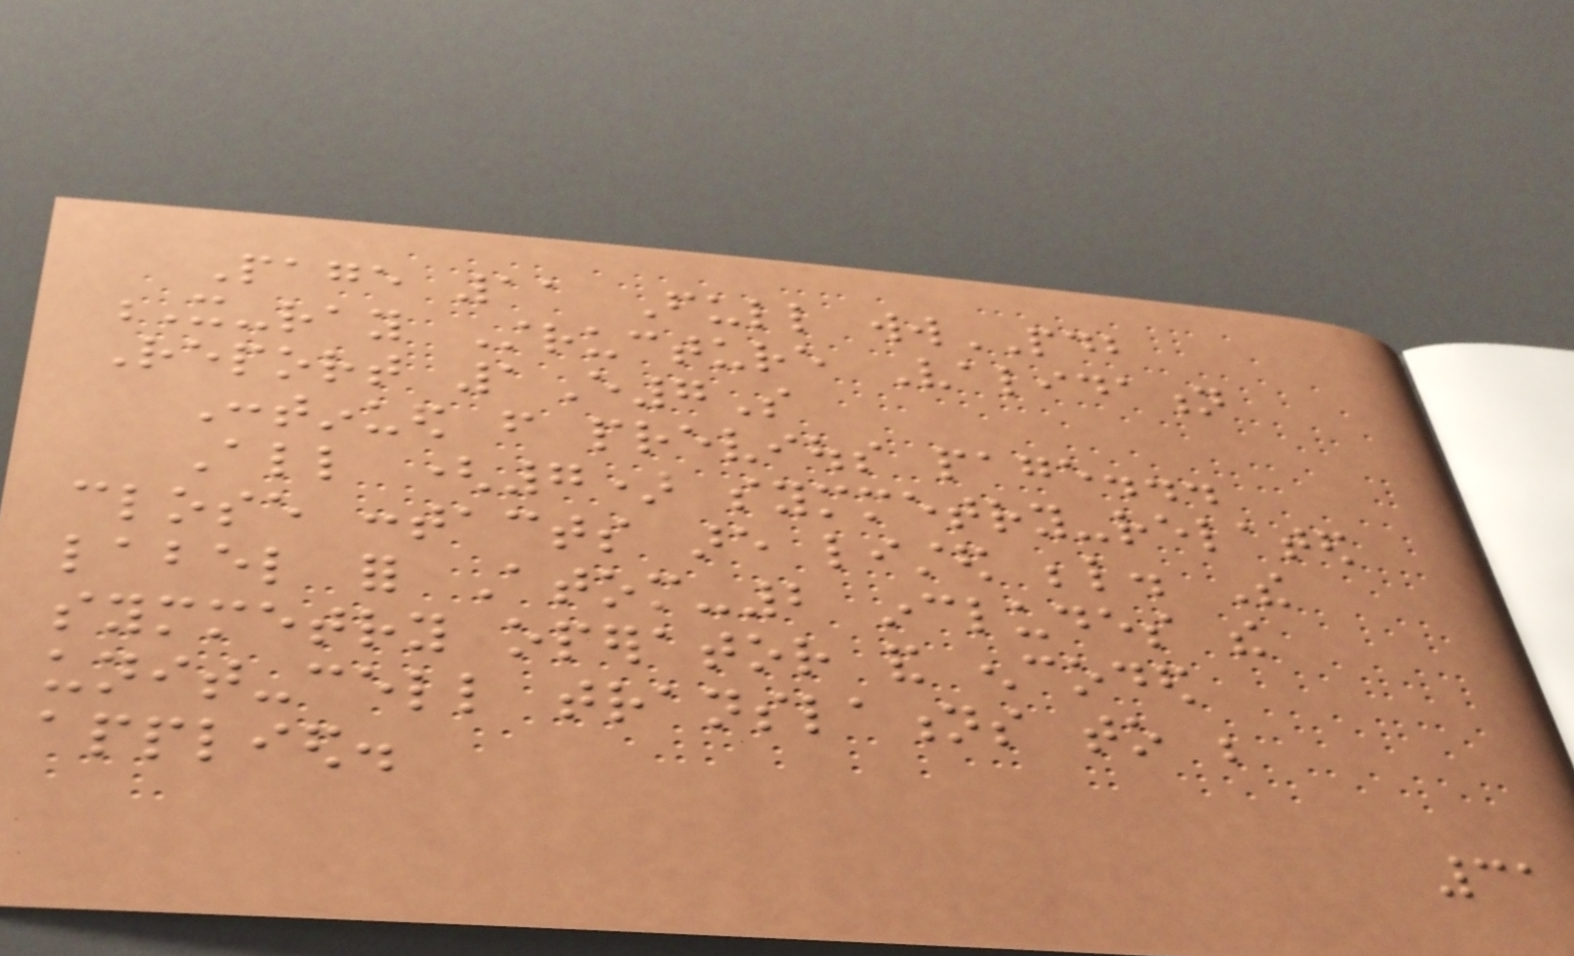Page 11 Full wwPDB
X-ray Structure Validation
Report 1E7S
Continued from previous page...
All (7) symmetry-related
close contacts are listed below. The
label for Atom-2 includes the
symmetry operator and encoded
unit-cell translations to be
applied.
31
